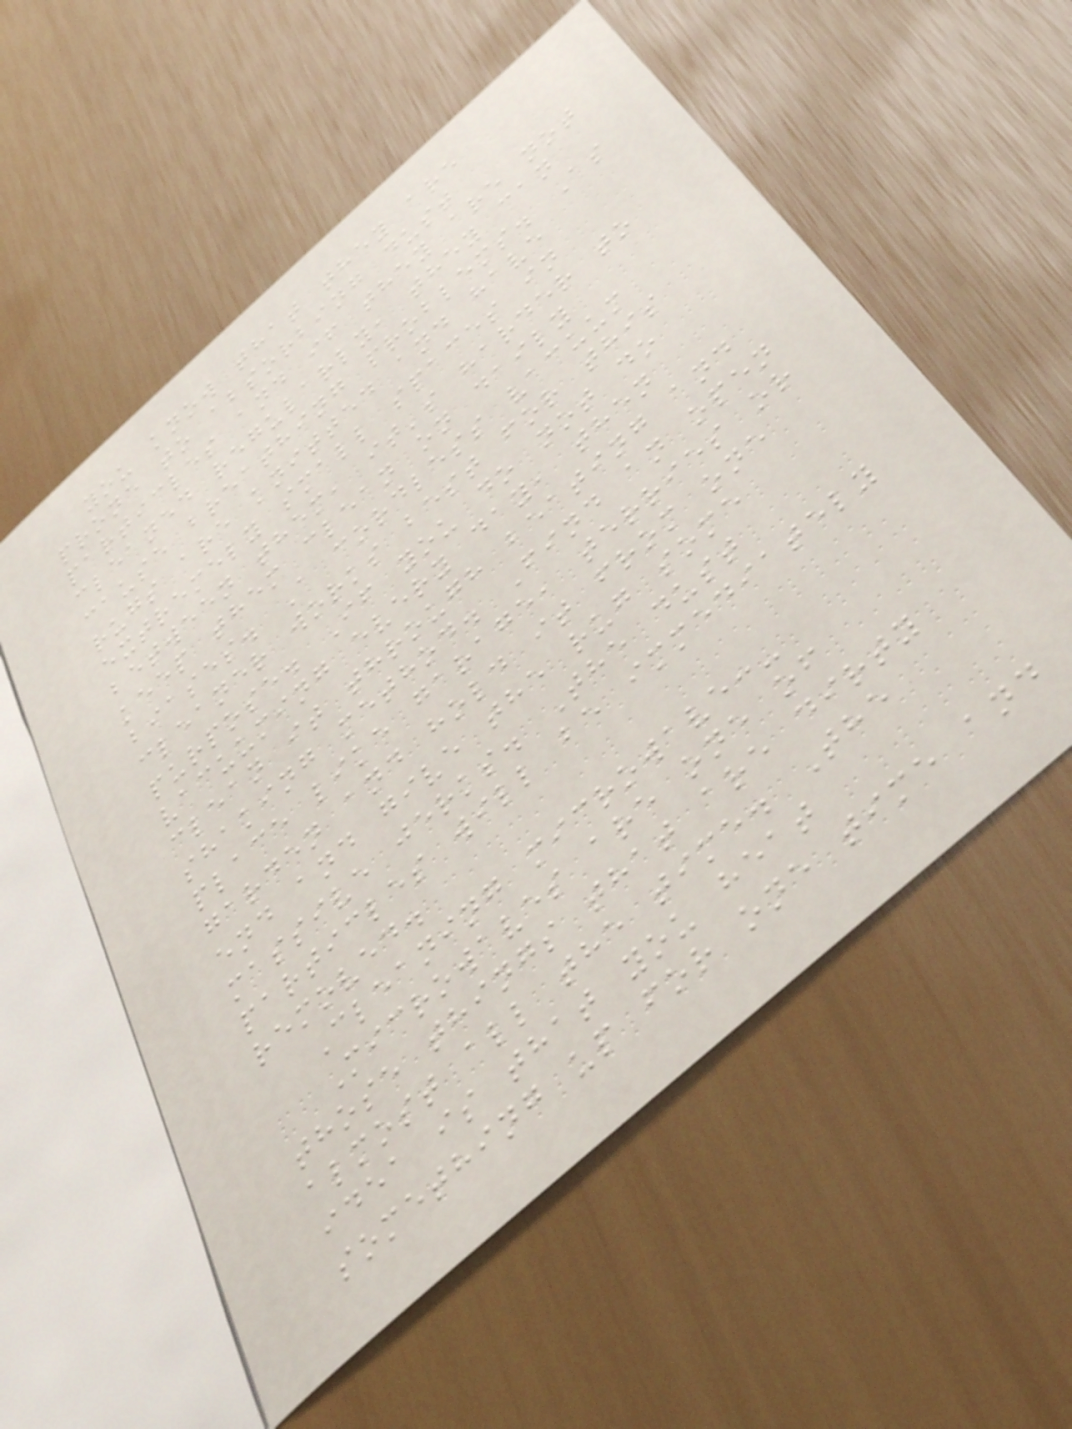you know that they are
prone to absorbing dust
particles and if they are not
cleaned regularly, they can
cause breathing problems. As
rugs are knitted and have
extremely small spaces in
between them, it's harder to
keep them clean on daily
biases. A cordless vacuum
cleaner works best for this
purpose. If you do not do
vacuuming every day, then
clean it through beating and
shaking method. Find an open
place like garage, terries or
garden and hold it from one
end and give the rug some
massive jerks. The dust
particles will be immediately
removed.
Cleaning microwave:-
Microwaves are one of
those things that are dirty
almost all the time. The
idea is that you heat
something up for one time and
